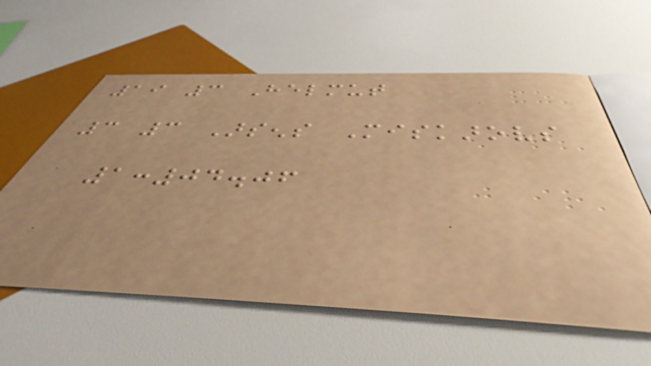19 3 Helmut
3 3 Arsens Miskarovs
1:04.06
